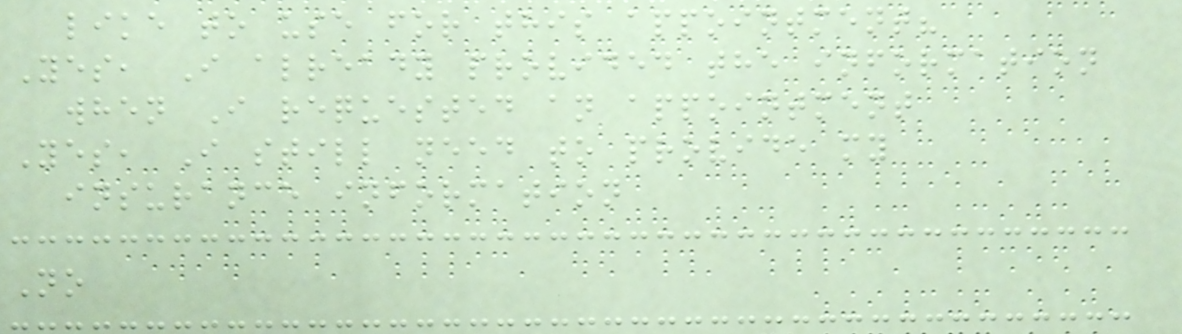like to use for this appointment?
Yes, I already provided the information
when I requested an appointment
Yes, I still need to provide my
insurance information
No
